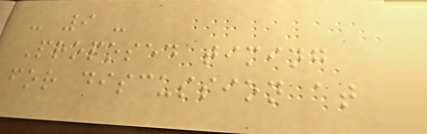- 9 -
Proposed timing
for discussion at
